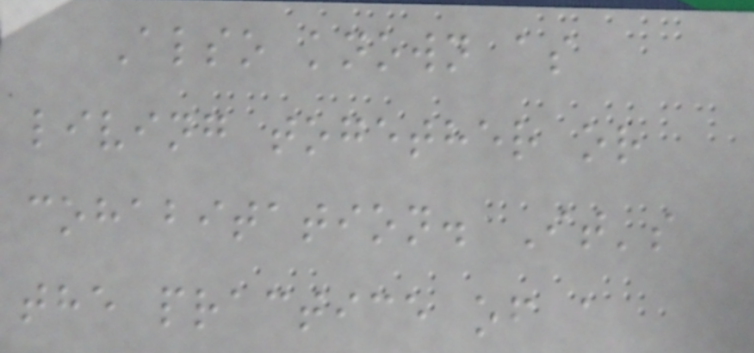Also known as
living together or
cohabitation. It's
the practice of a
